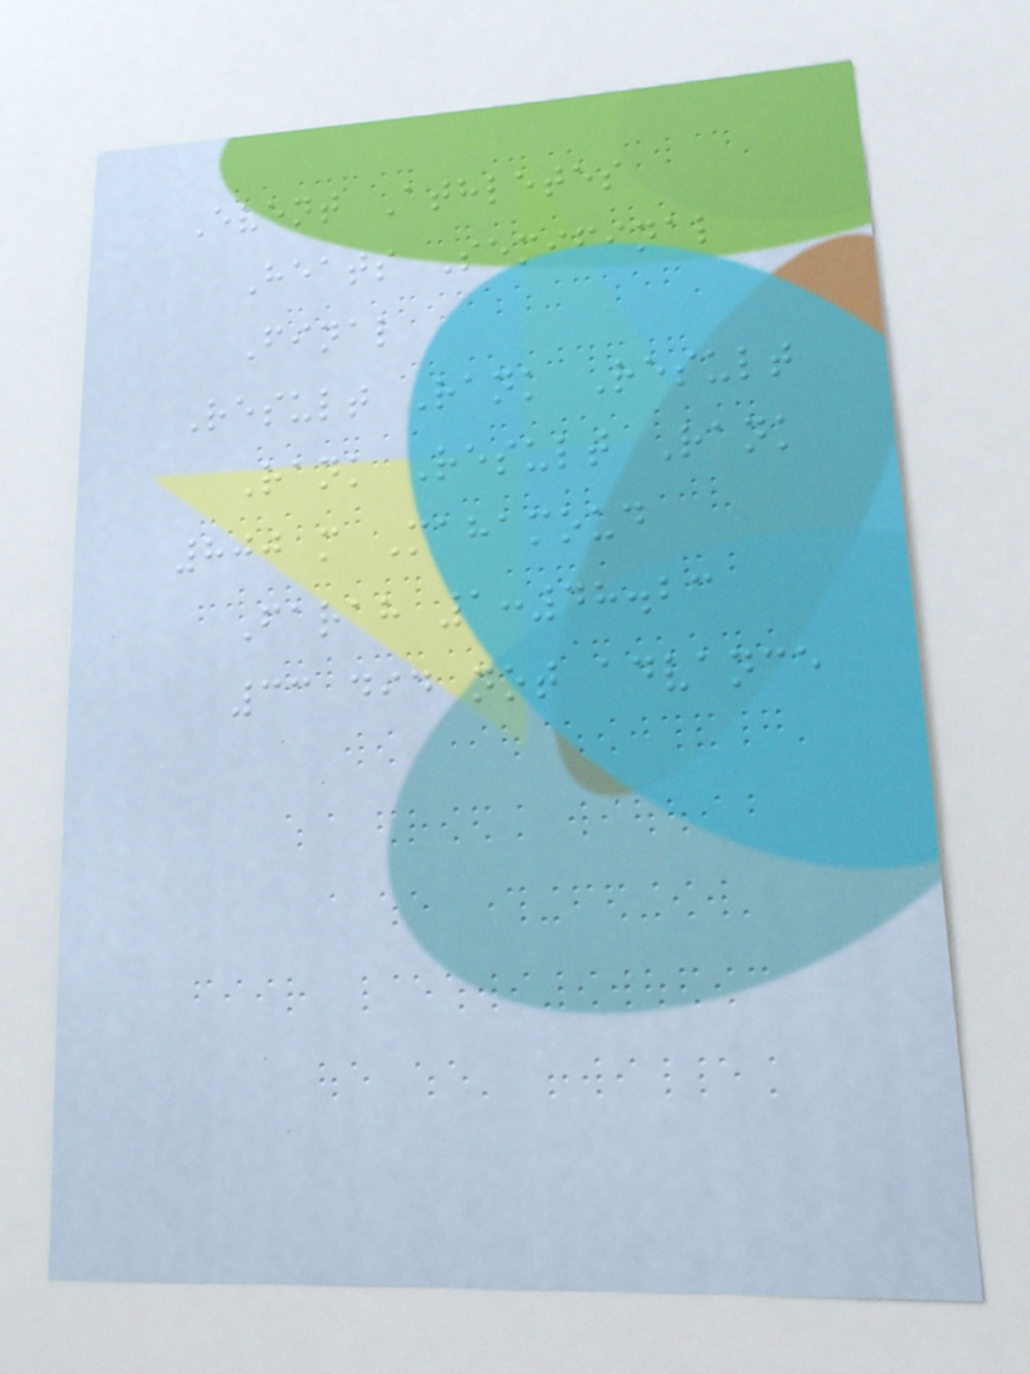Event Athletes
Heats Semifinal
Final
Result Rank Result
Rank Result Rank
800 m Mahamoud
Farah 1:48.23
33 did not advance
